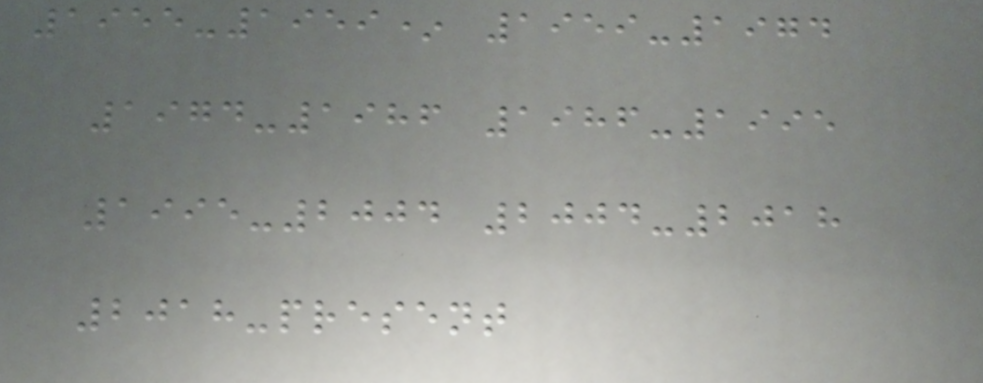1955-1959* 1959-1974
1974-1986 1986-1995
1995-2004 2004-2018
2018-present
